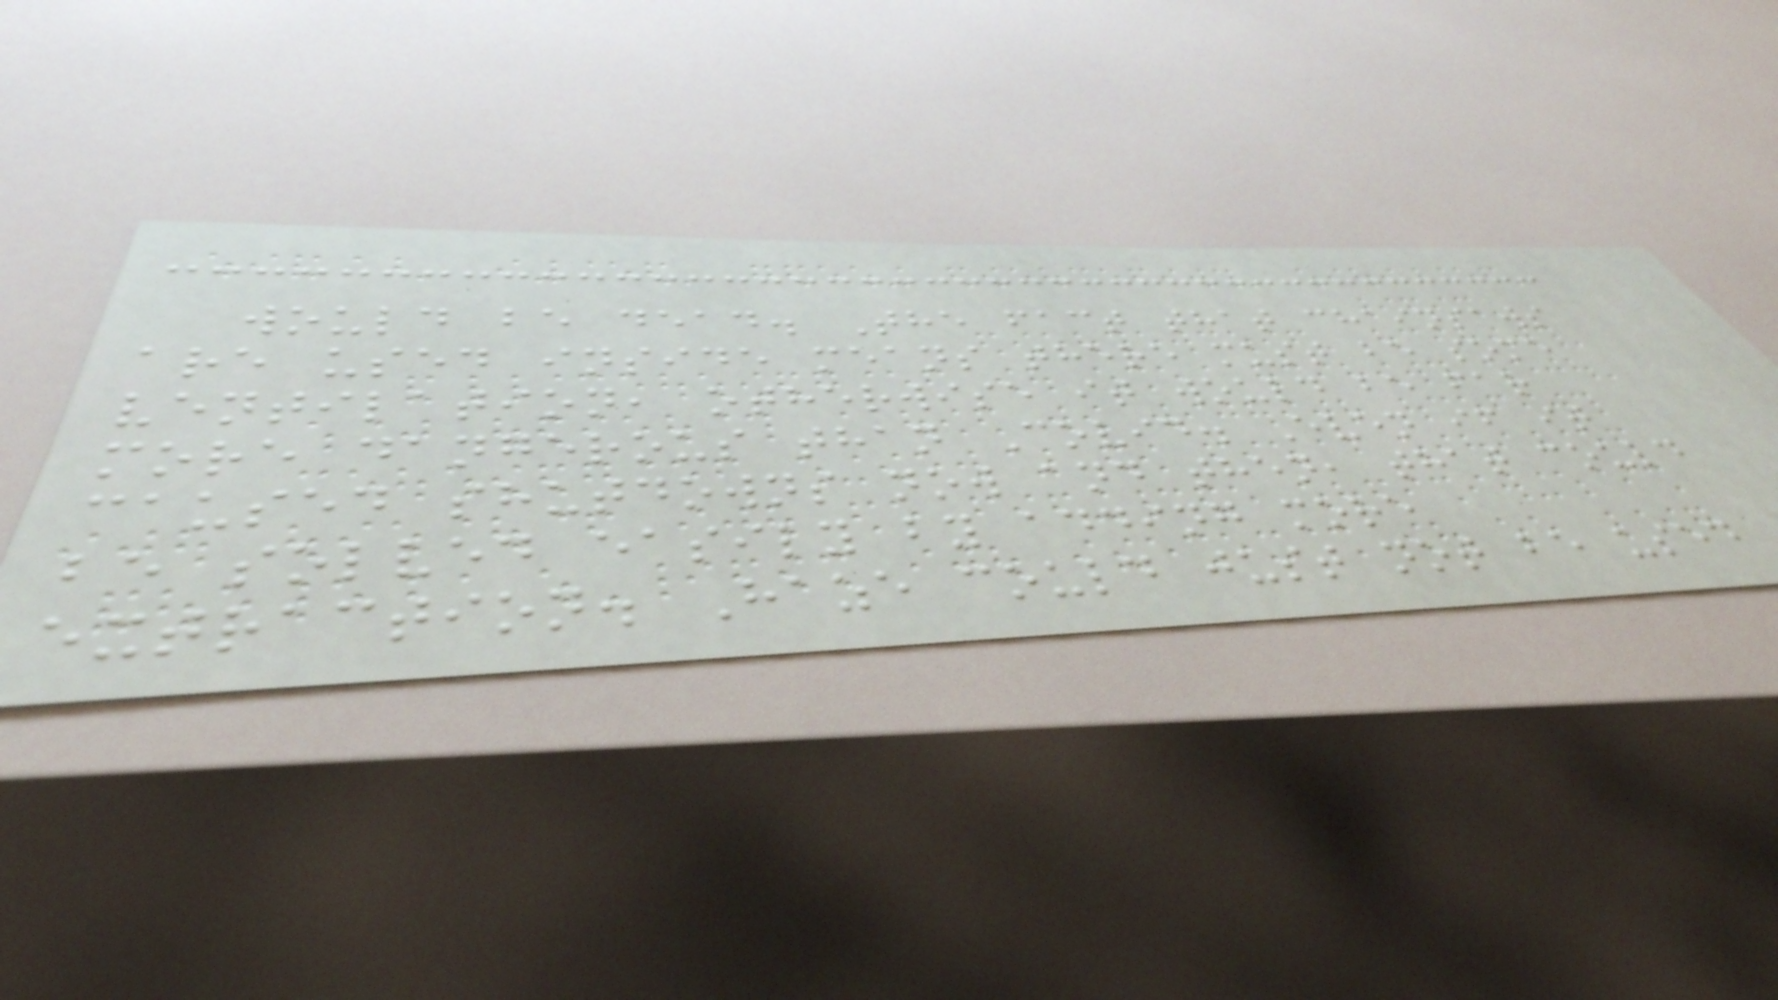would be dead. The fact that chainsaws
are used inside means there must be some
ventilation, otherwise it would be far
more dangerous than Covid. Even if it
caused shutdowns now and then, that could
be solved easily by adding more
extraction. Haze could just not be used
